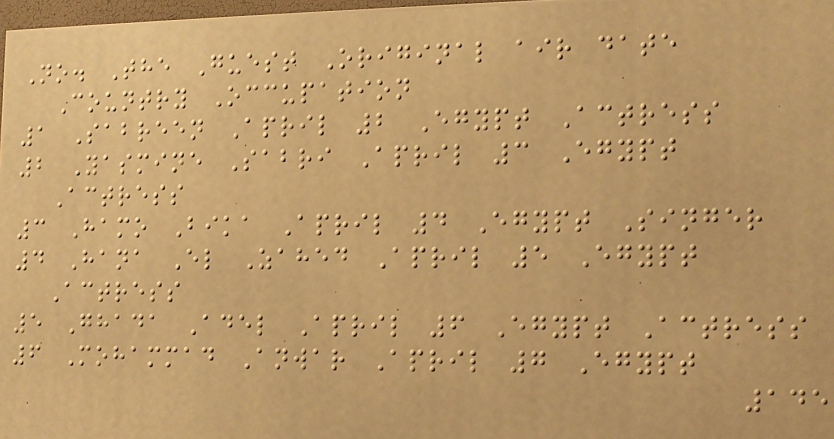No. The Guest Original air date
Country Occupation
1 Sabreen April 2 Egypt Actress
2 Yasmine Sabri April 3 Egypt
Actress
3 Hamo Bika April 4 Egypt Singer
4 Hana El Zahed April 5 Egypt
Actress
5 Ghada Adel April 6 Egypt Actress
6 Mohammad Anwar April 7 Egypt
145
